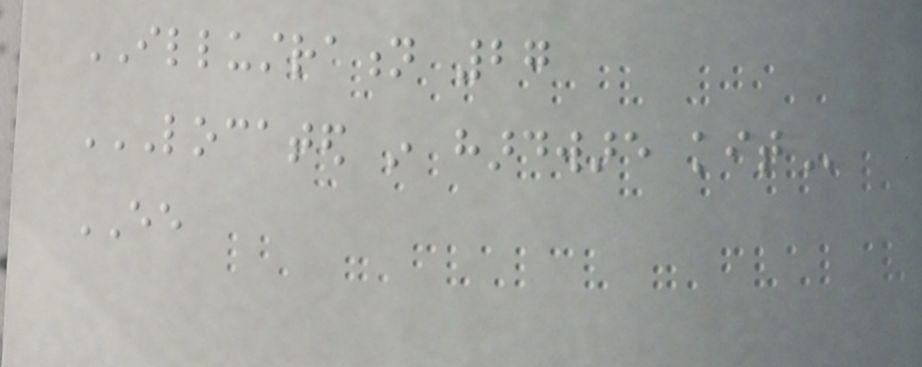ILLUSTRATION 27
LOCATED IN HARDWARE KIT
EE
